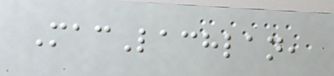MacLachlan,
